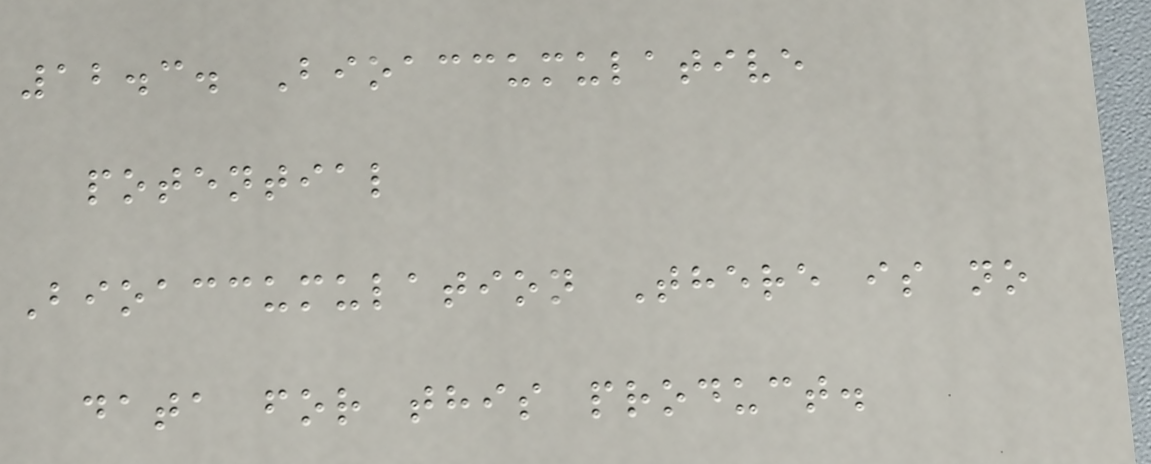12.3. Bioaccumulative
potential
Bioaccumulation There is no
data for this product.
